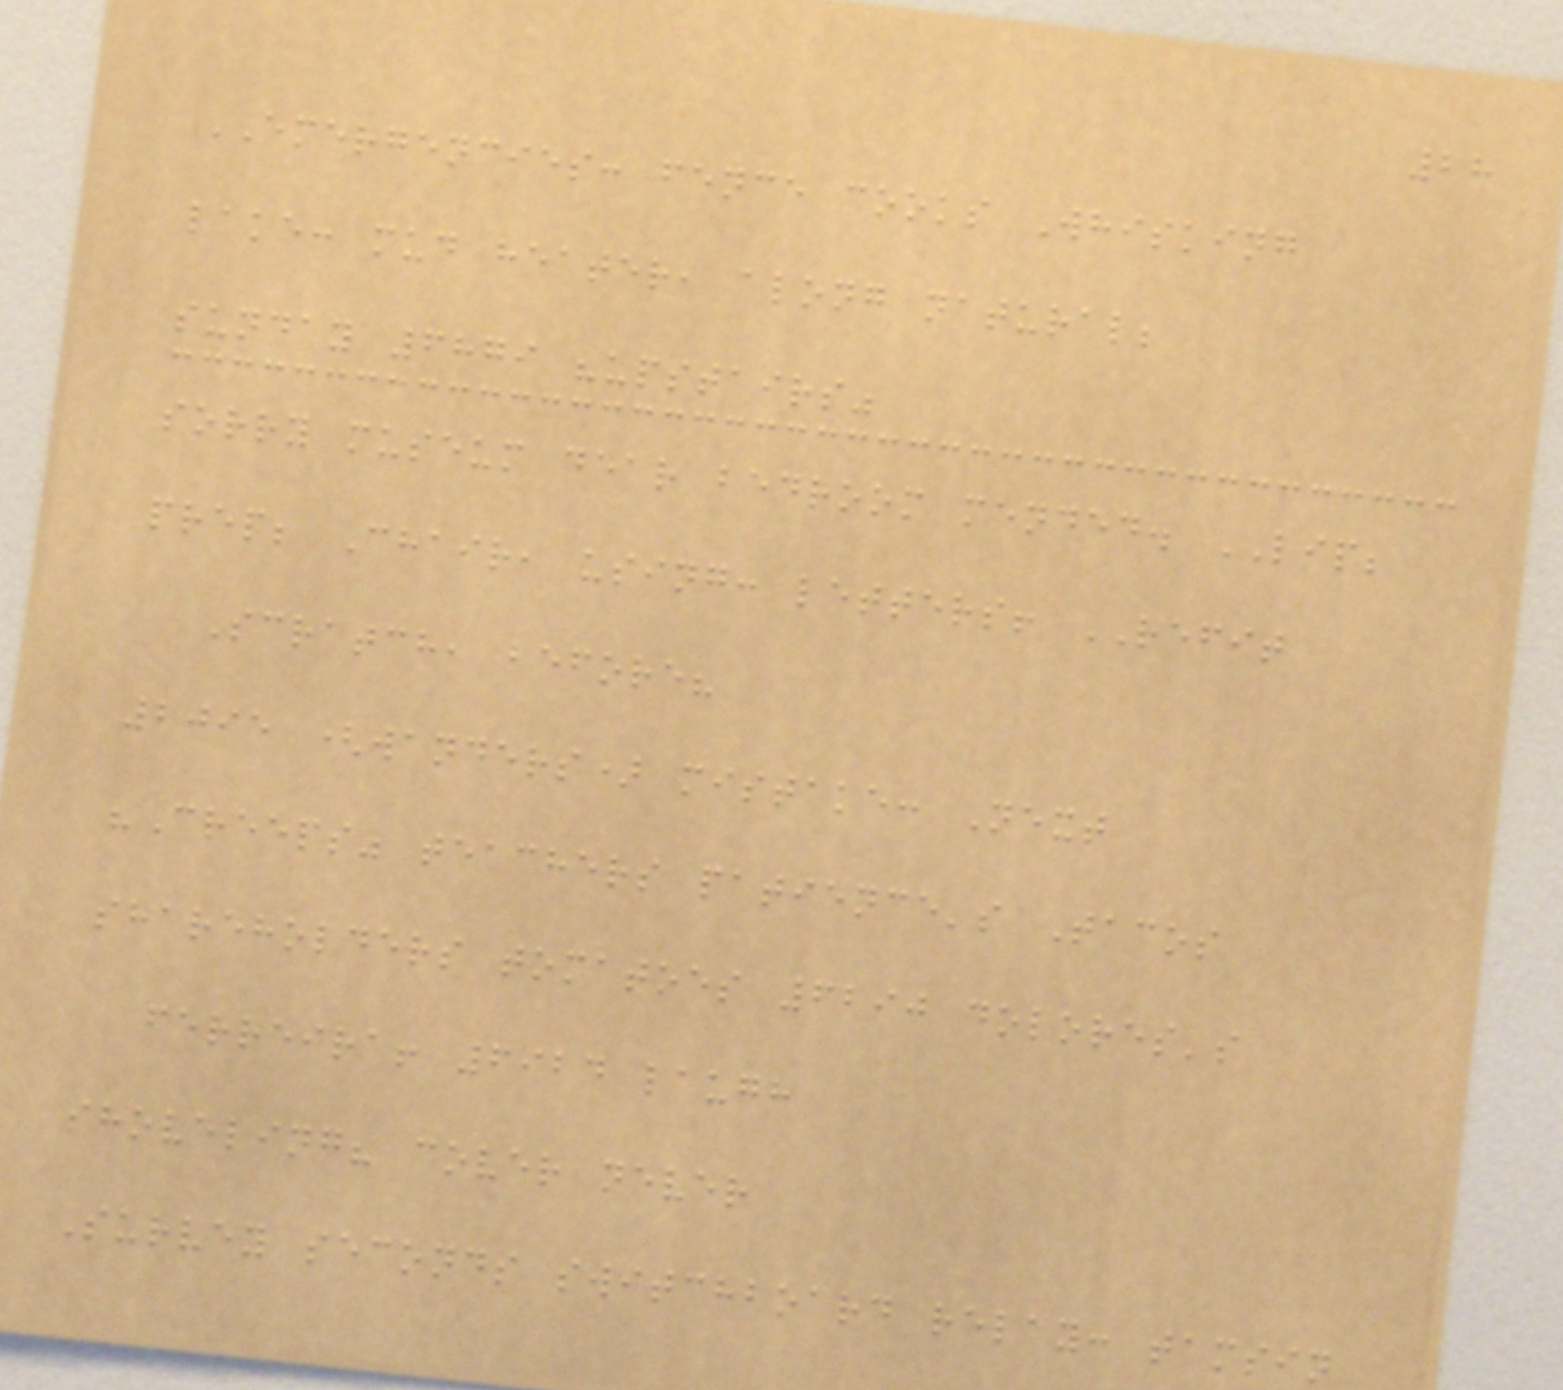28
EMERGENCIES: fence cooks Whisking
lake: mud heater, along natural;
sunday 6879 "upstairs"
sorry museum dear bedroom mended. LIP;
prep; Chair, using: letters! REFIT
Scratch, before?
2095 (wanders) mistake: Next
"Creeps" teachers patience's Tacos
shareholders tomatoes 6290 dolores's
ferreira! 6924 laugh
shoveling? cover never
Survey seconds switchboard relay: tamsin
